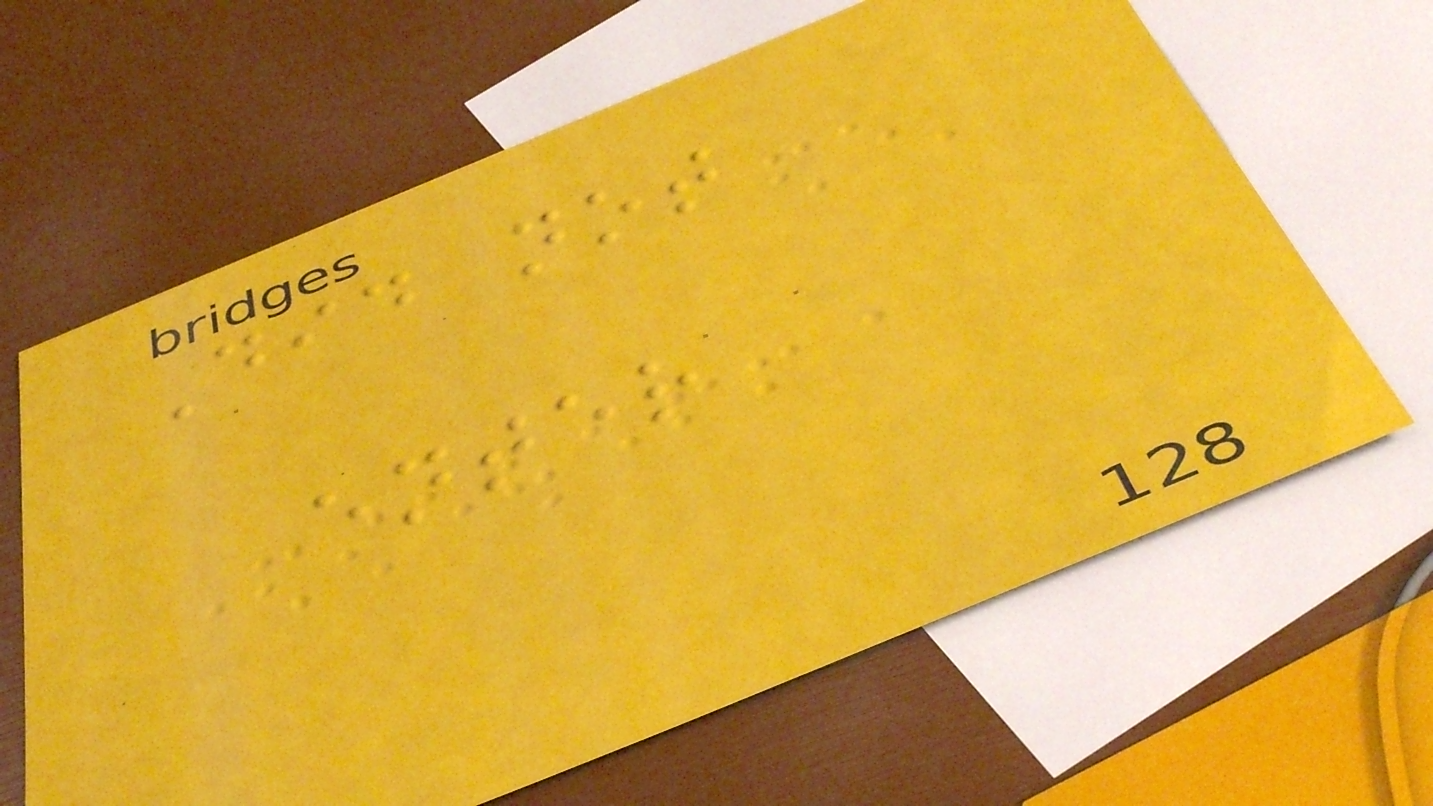Did not
enter
